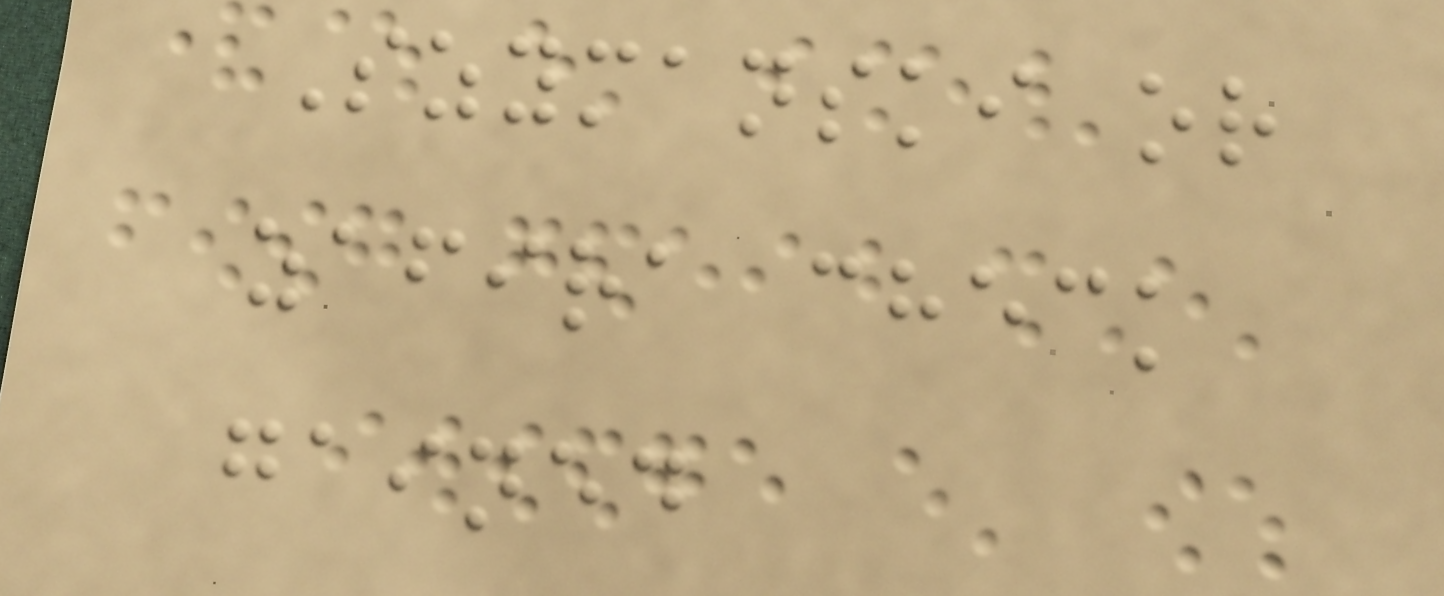Szymanski or
zafira check
gained
